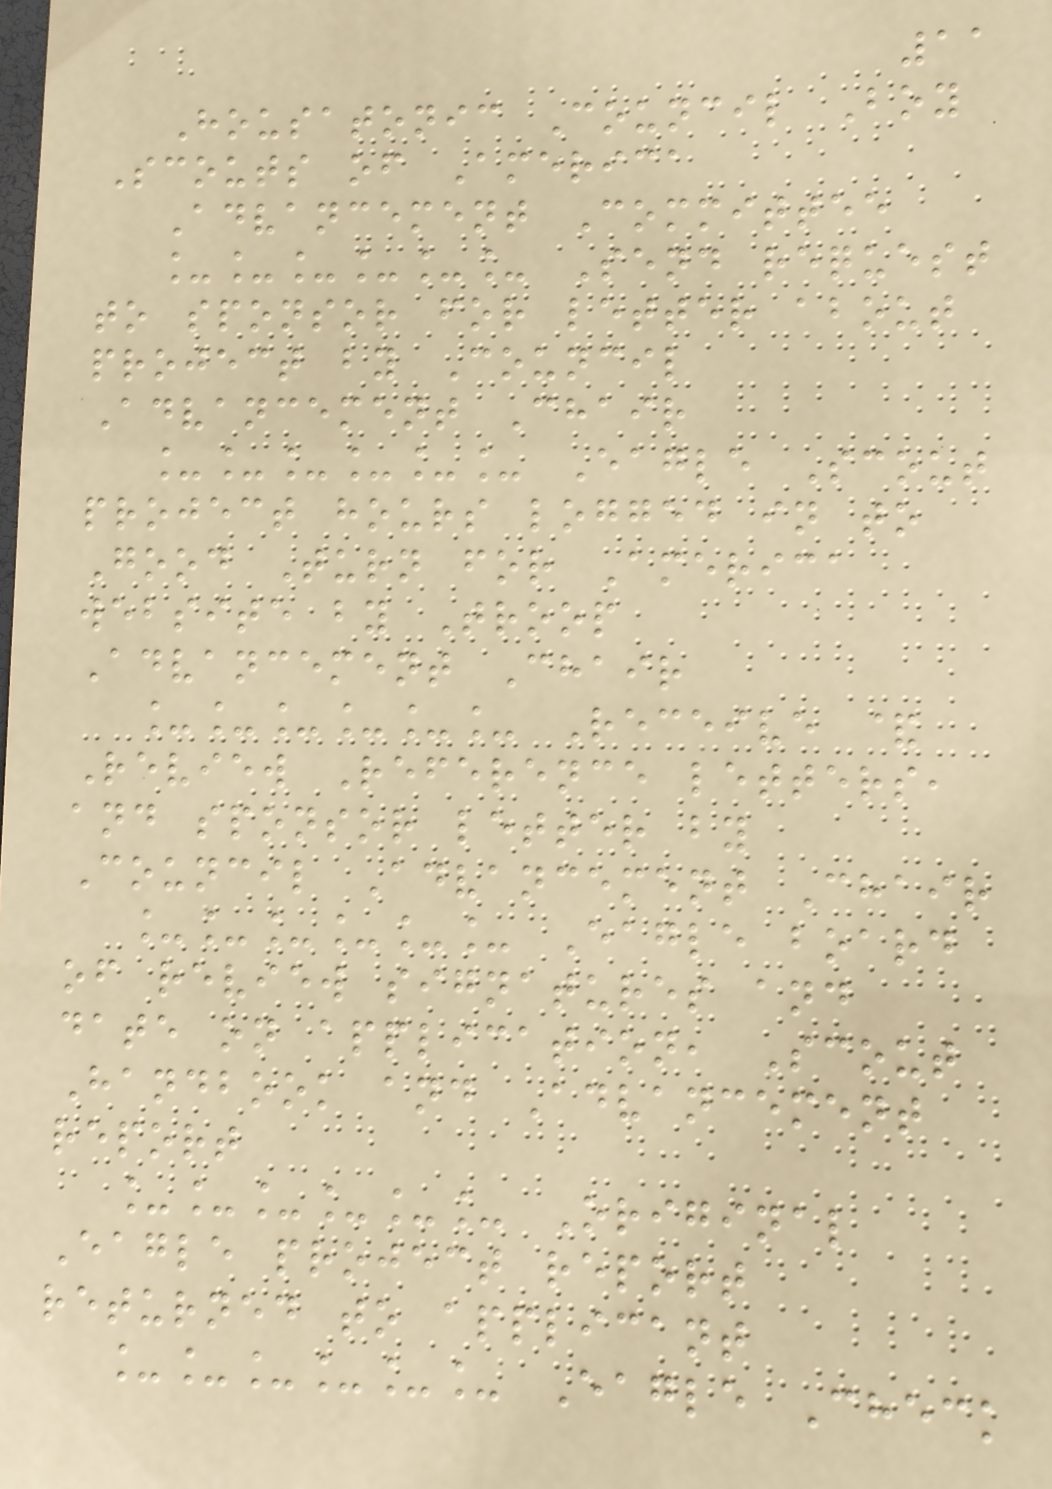11
Housatonic Council Boy
Scouts of America
Advancement Committee
______ Send request
to sponsor for letter about
project by Council
Advancement Chair
______ Eagle Scout
project hours logged in to
Good Turn for America
website by Troop
Advancement Chair
______ Receive &
Review Reference letters,
and sponsor letter by
Council Advancement Chair
______ Eagle board
of review signatures and
date on application, Scout
Handbook and Advancement
report
______ Original
Eagle project report
returned to applicant
______ Eagle Check
